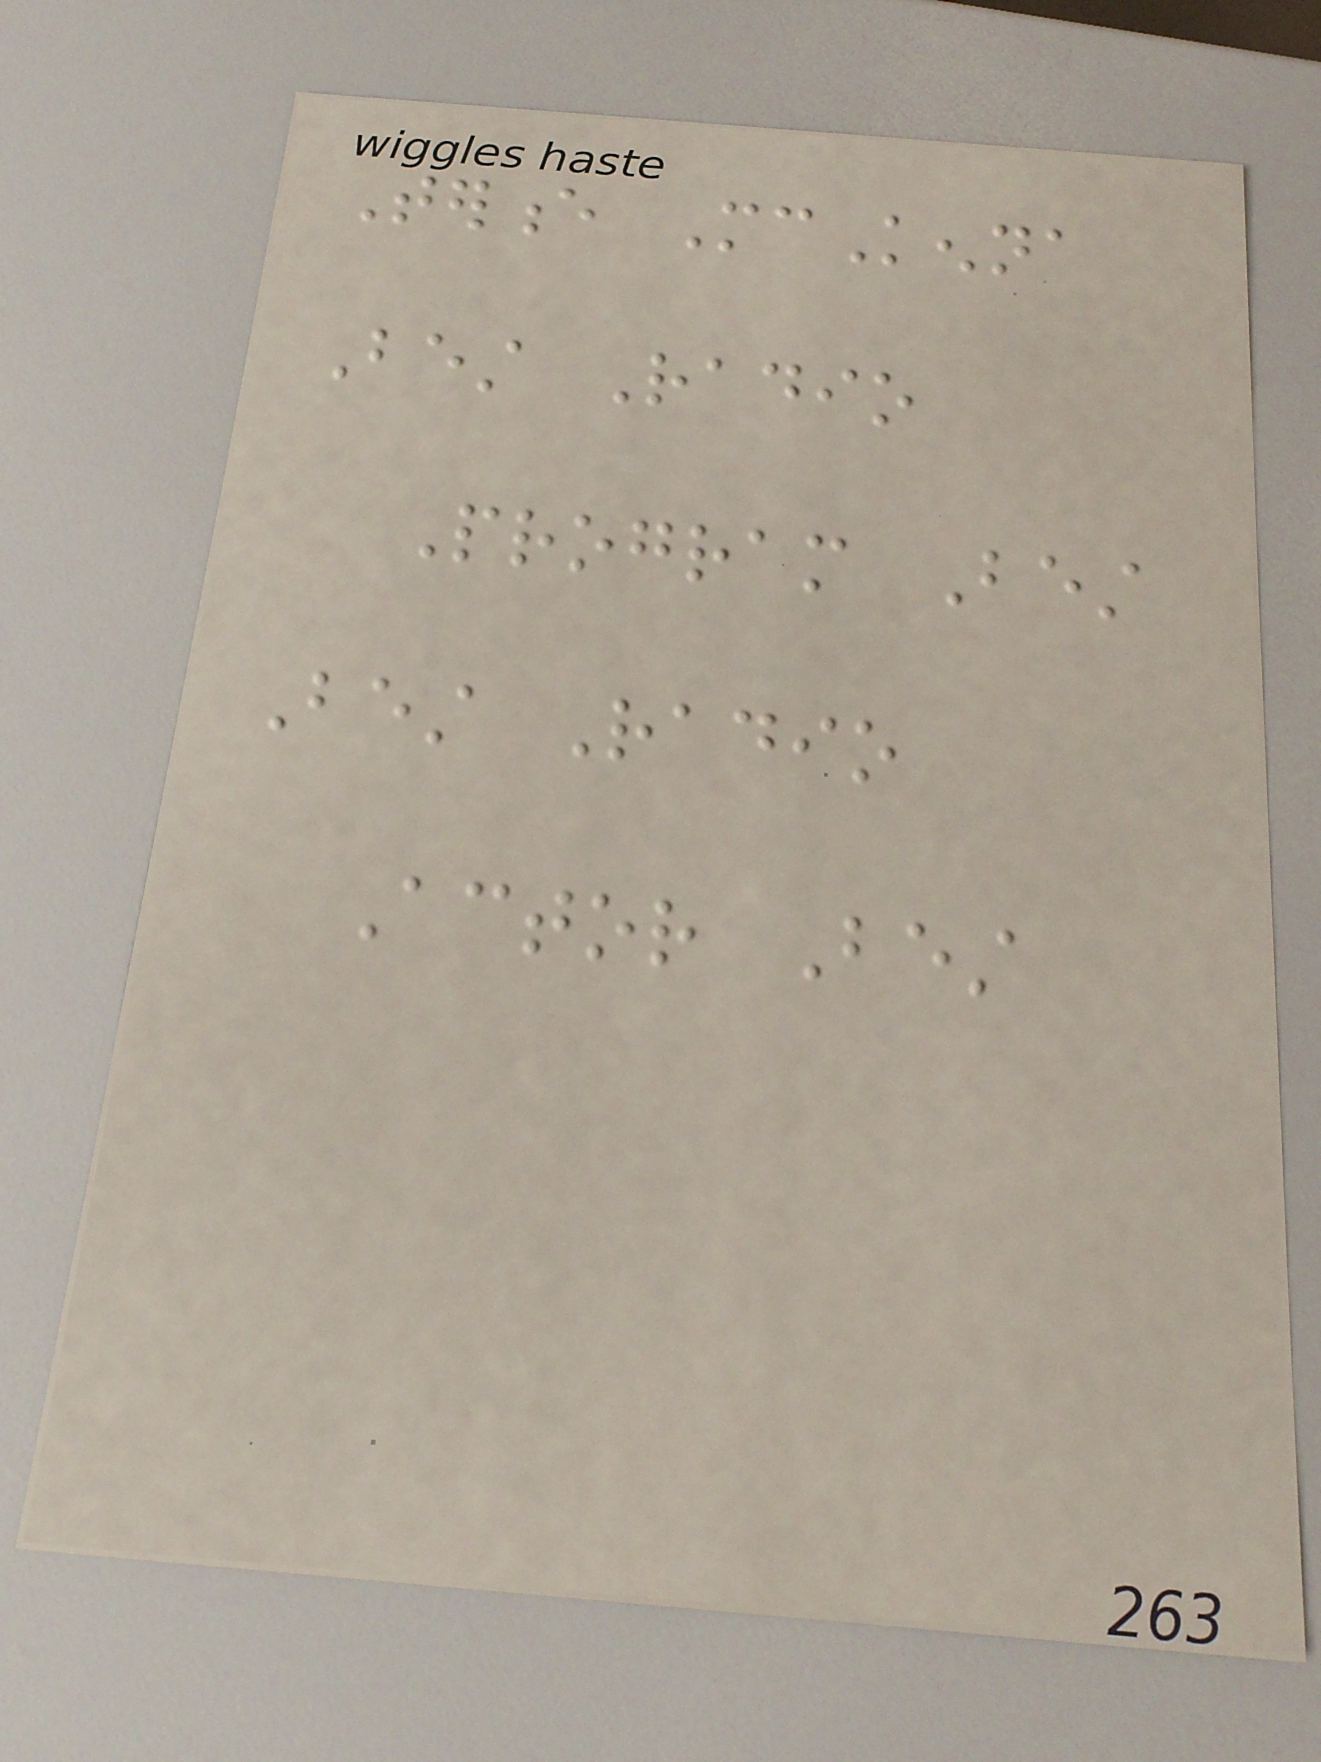Terence McKenna
Best Radio
Program Best
Best Radio
Actor Best
